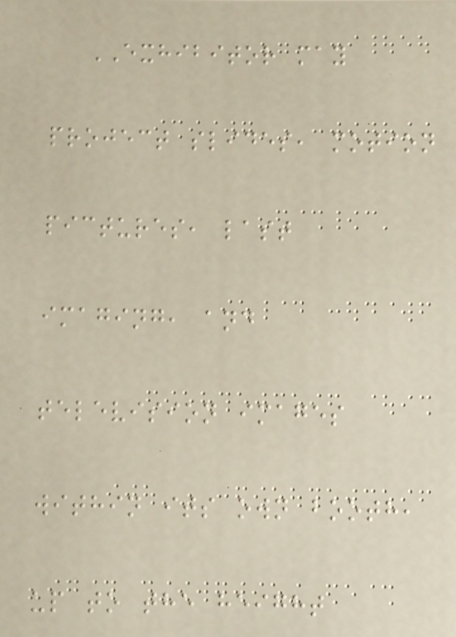EXHIBITOR may
project slides, motion
pictures, last
imaging, and
television images
within its own booth,
up to the height
